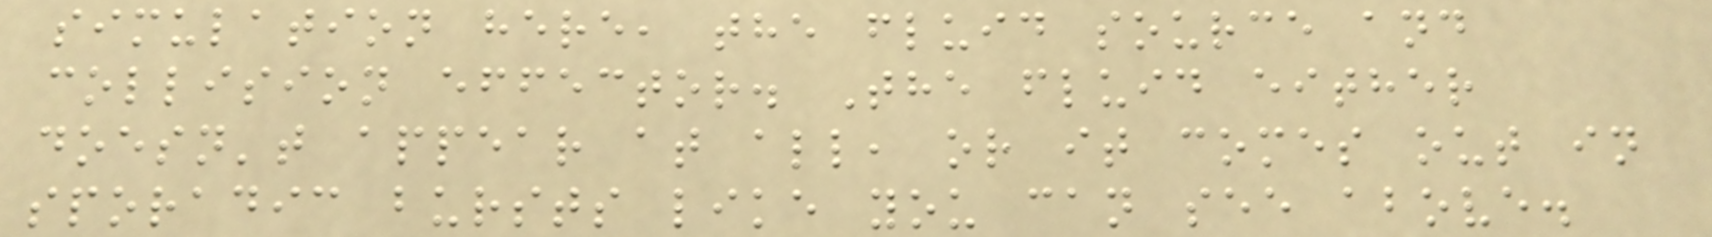simulation here, the fluid source and
collision effector. The fluid either
doesn't appear at all, or it comes out in
sporadic bursts like you can see above.
